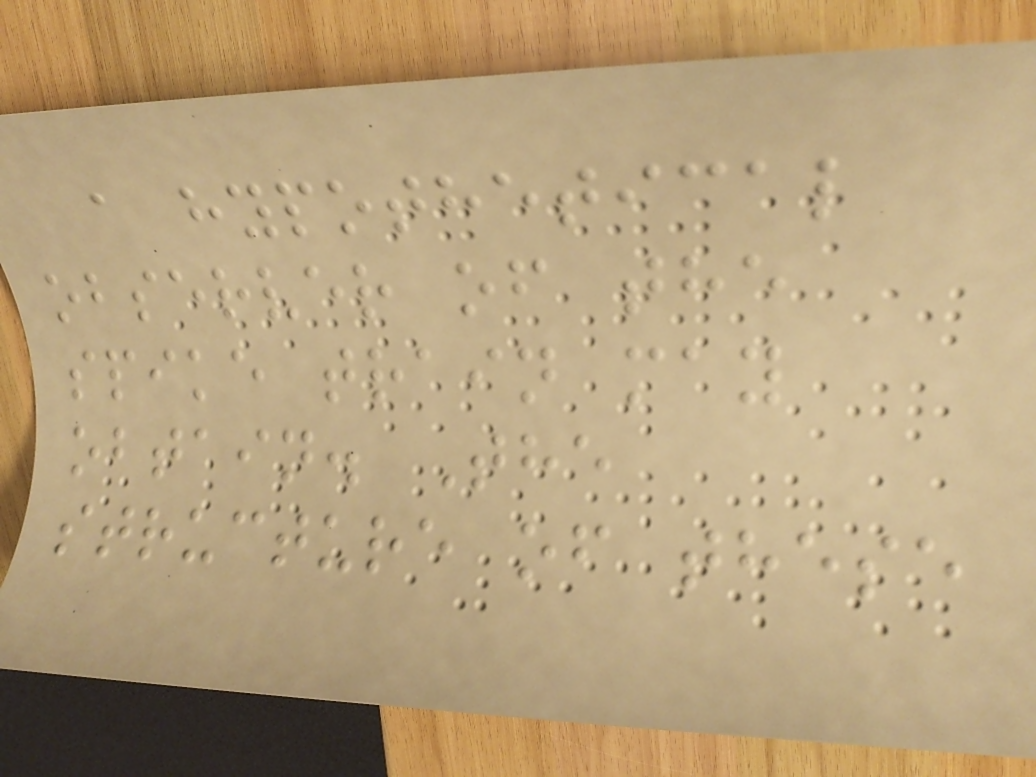a hypothetical
observer of the
spike train may
obtain. The
structure of these
